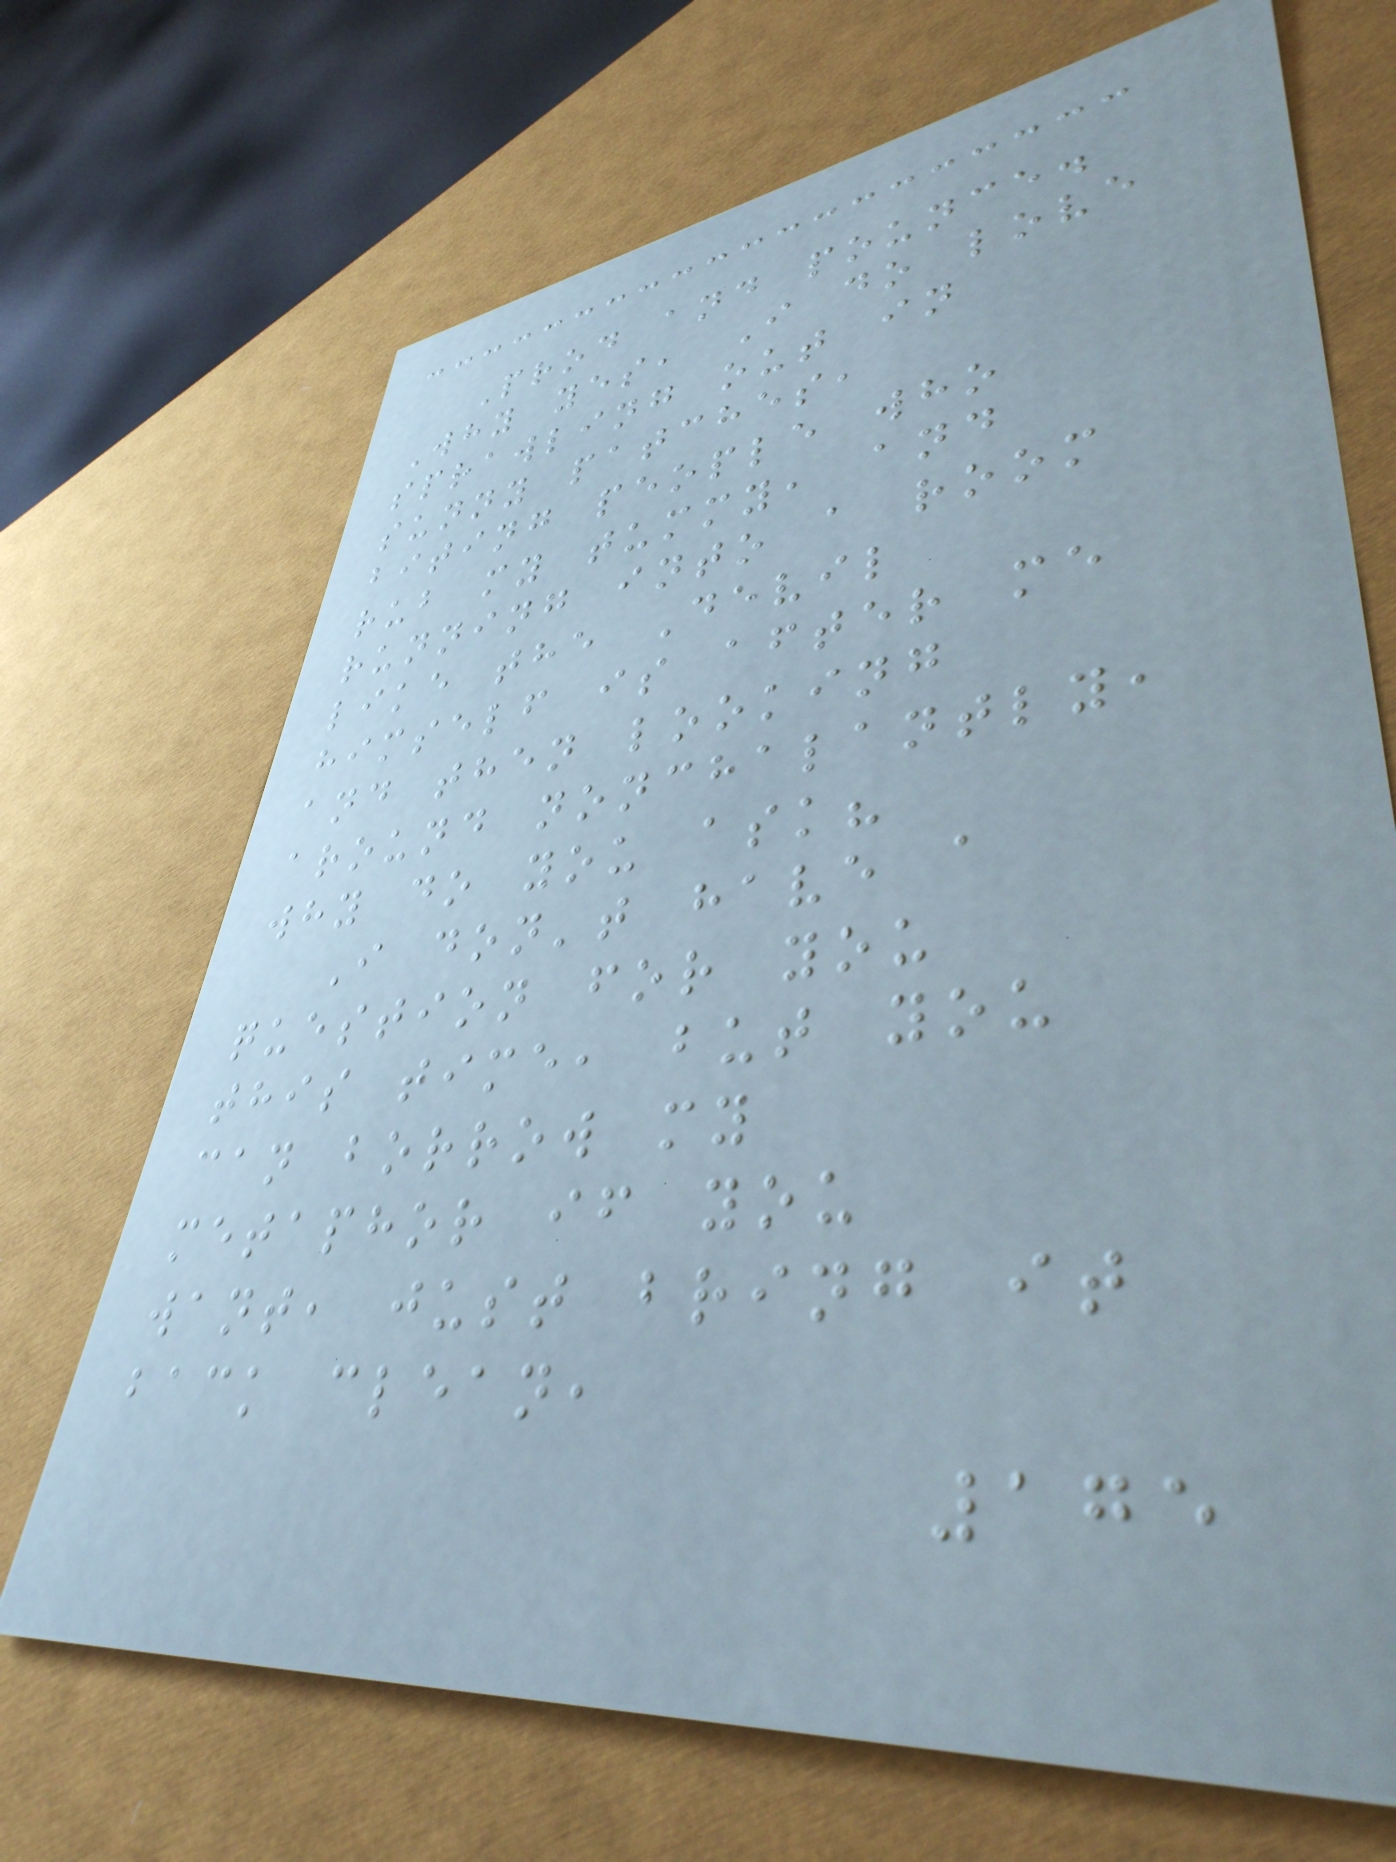Prod and pounce.
Why yes, I do love
sprawling out in
sunny patches,
biting people who
rub my tummy, and
running into a room
like the Devil
himself is after me
and then looking
around nonchalantly,
why do you ask?
I don't have a
question for you
this time, but you
can borrow my
metaphor if you
want, just bring it
back clean,
175
